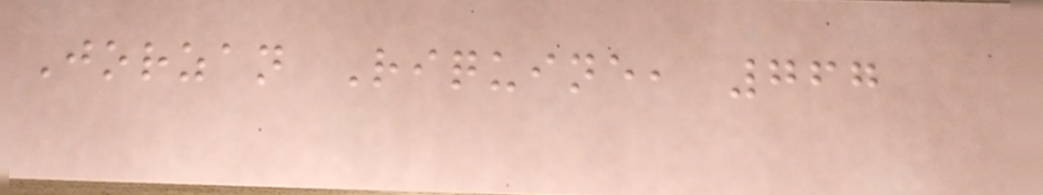Jorzan Riquine, 767
